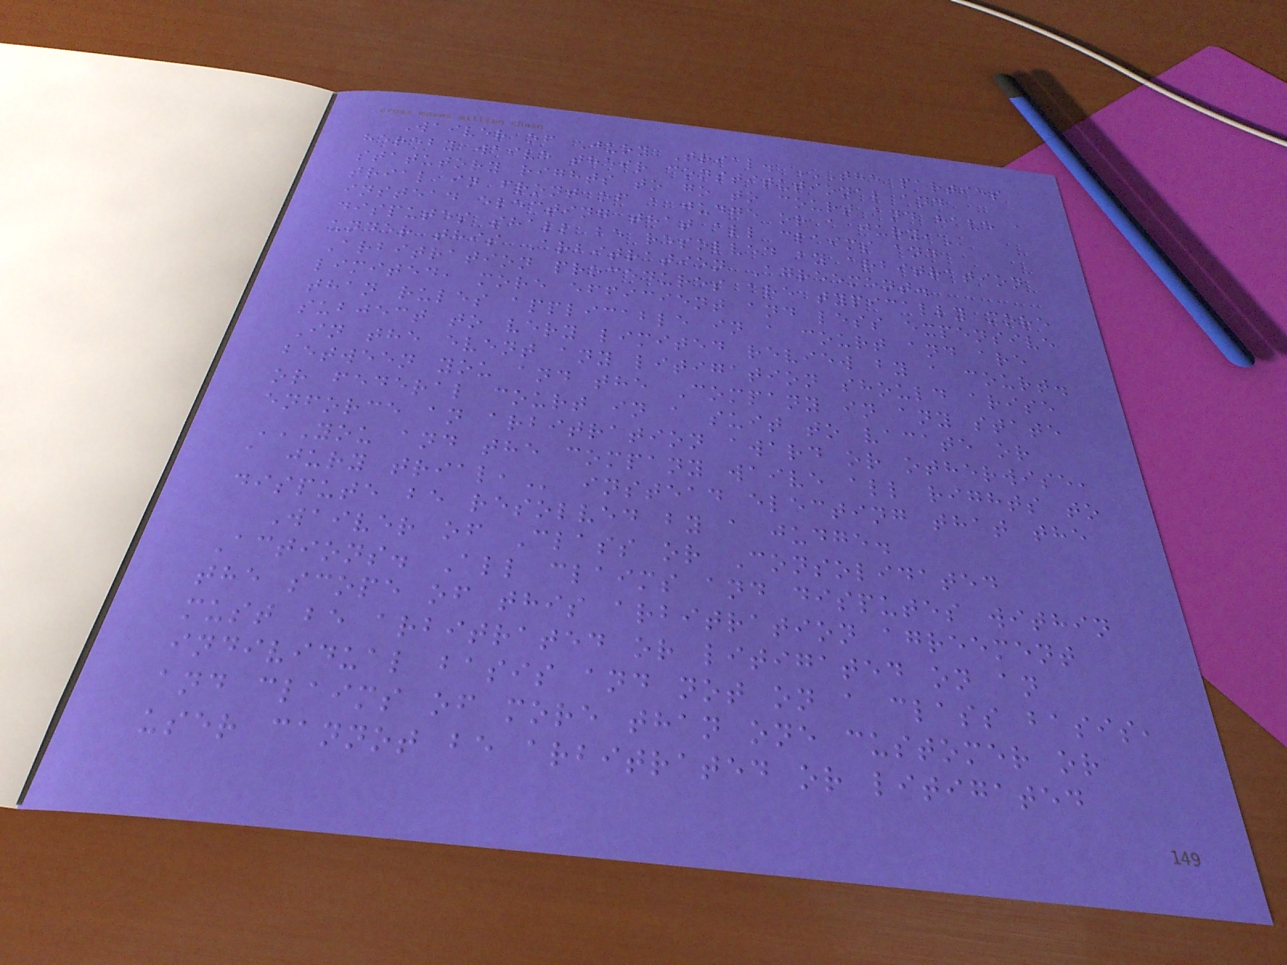Waiver of Jury Trial. THE PARTIES
HEREBY WAIVE THEIR CONSTITUTIONAL AND
STATUTORY RIGHTS TO GO TO COURT AND HAVE A
TRIAL IN FRONT OF A JUDGE OR A JURY,
instead electing that all claims and
disputes shall be resolved by arbitration
under this Arbitration Agreement.
Arbitration procedures are typically more
limited, more efficient and less expensive
than rules applicable in a court and are
subject to very limited review by a court.
In the event any litigation should arise
between you and the Company in any state
or federal court in a suit to vacate or
enforce an arbitration award or otherwise,
YOU AND THE COMPANY WAIVE ALL RIGHTS TO
A JURY TRIAL, instead electing that the
dispute be resolved by a judge.
Waiver of Class or Consolidated
Actions. All claims and disputes within
the scope of this arbitration agreement
must be arbitrated or litigated on an
individual basis and not on a class basis,
and claims of more than one customer or
user cannot be arbitrated or litigated
